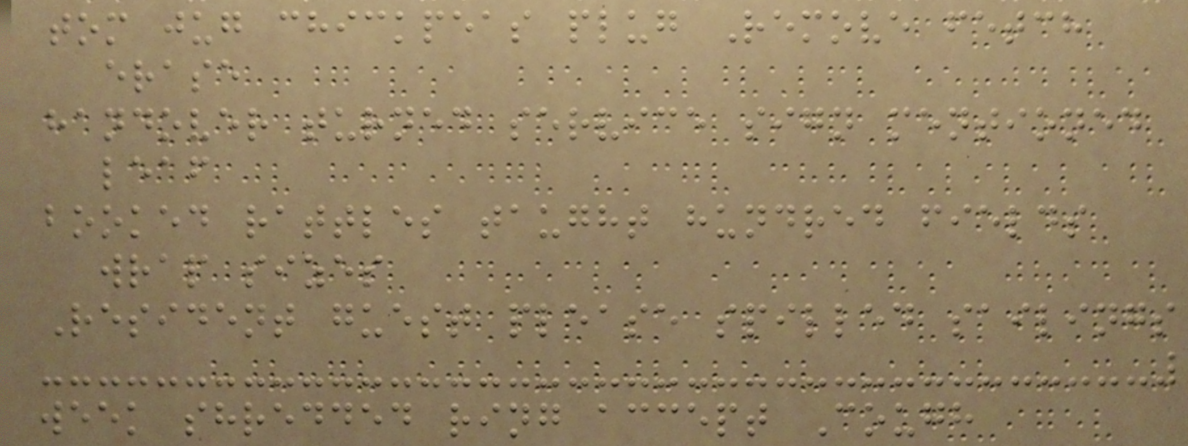tom jug chickpeas plug Remove fetch
erase
handover turned service sign mentioned
leaf
booked rattles taught hundred fields
wrap sizes
Resident guest please spilled sailings
week shredded ring accept Cough
